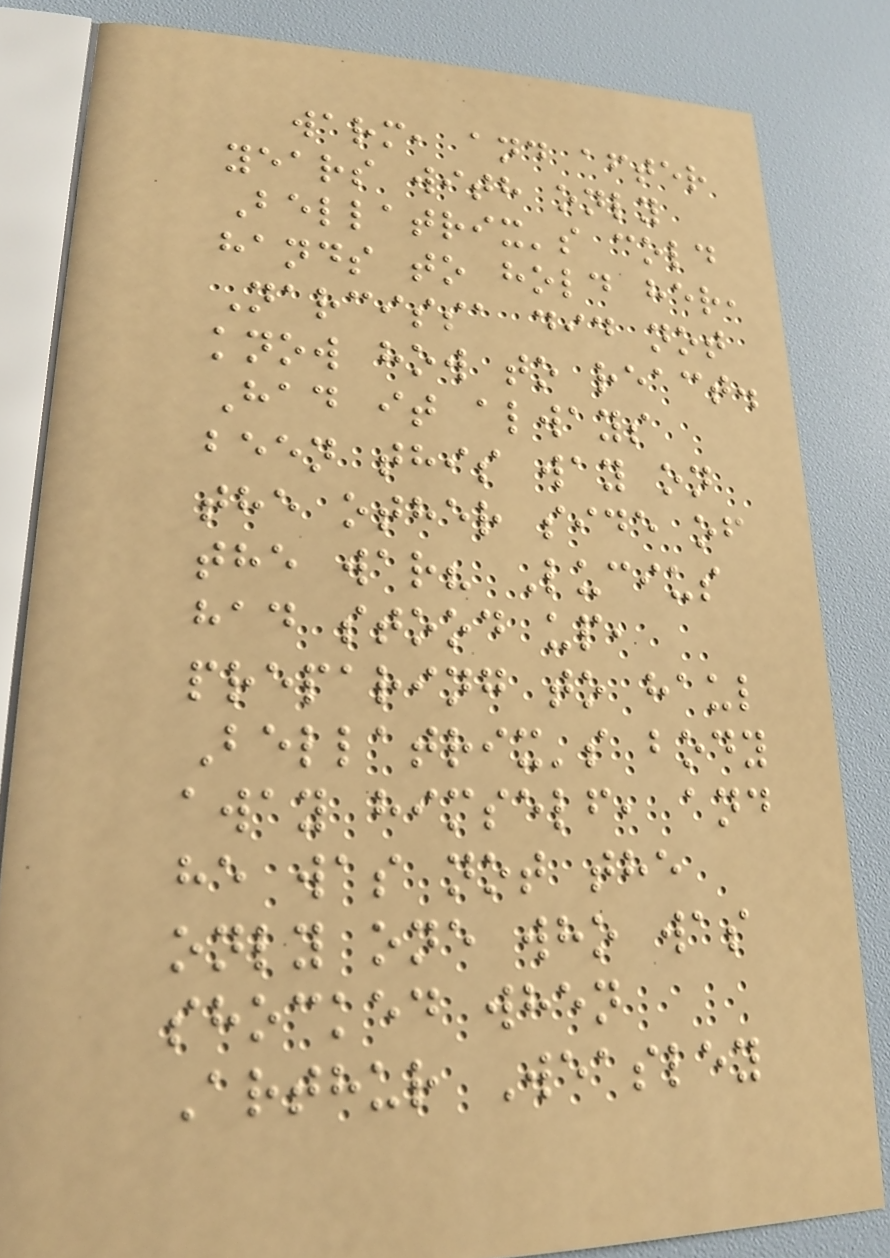warm, and after
years with only
Bellatrix's cold
hands to hold her,
Narcissa did not
know how to react.
Had it always
been this way on
the other side of
the war? Lucius
had stood up,
preparing to haul
Bellatrix's body
away himself, and
he was not the
only one who was
shocked when
Arthur Weasley
